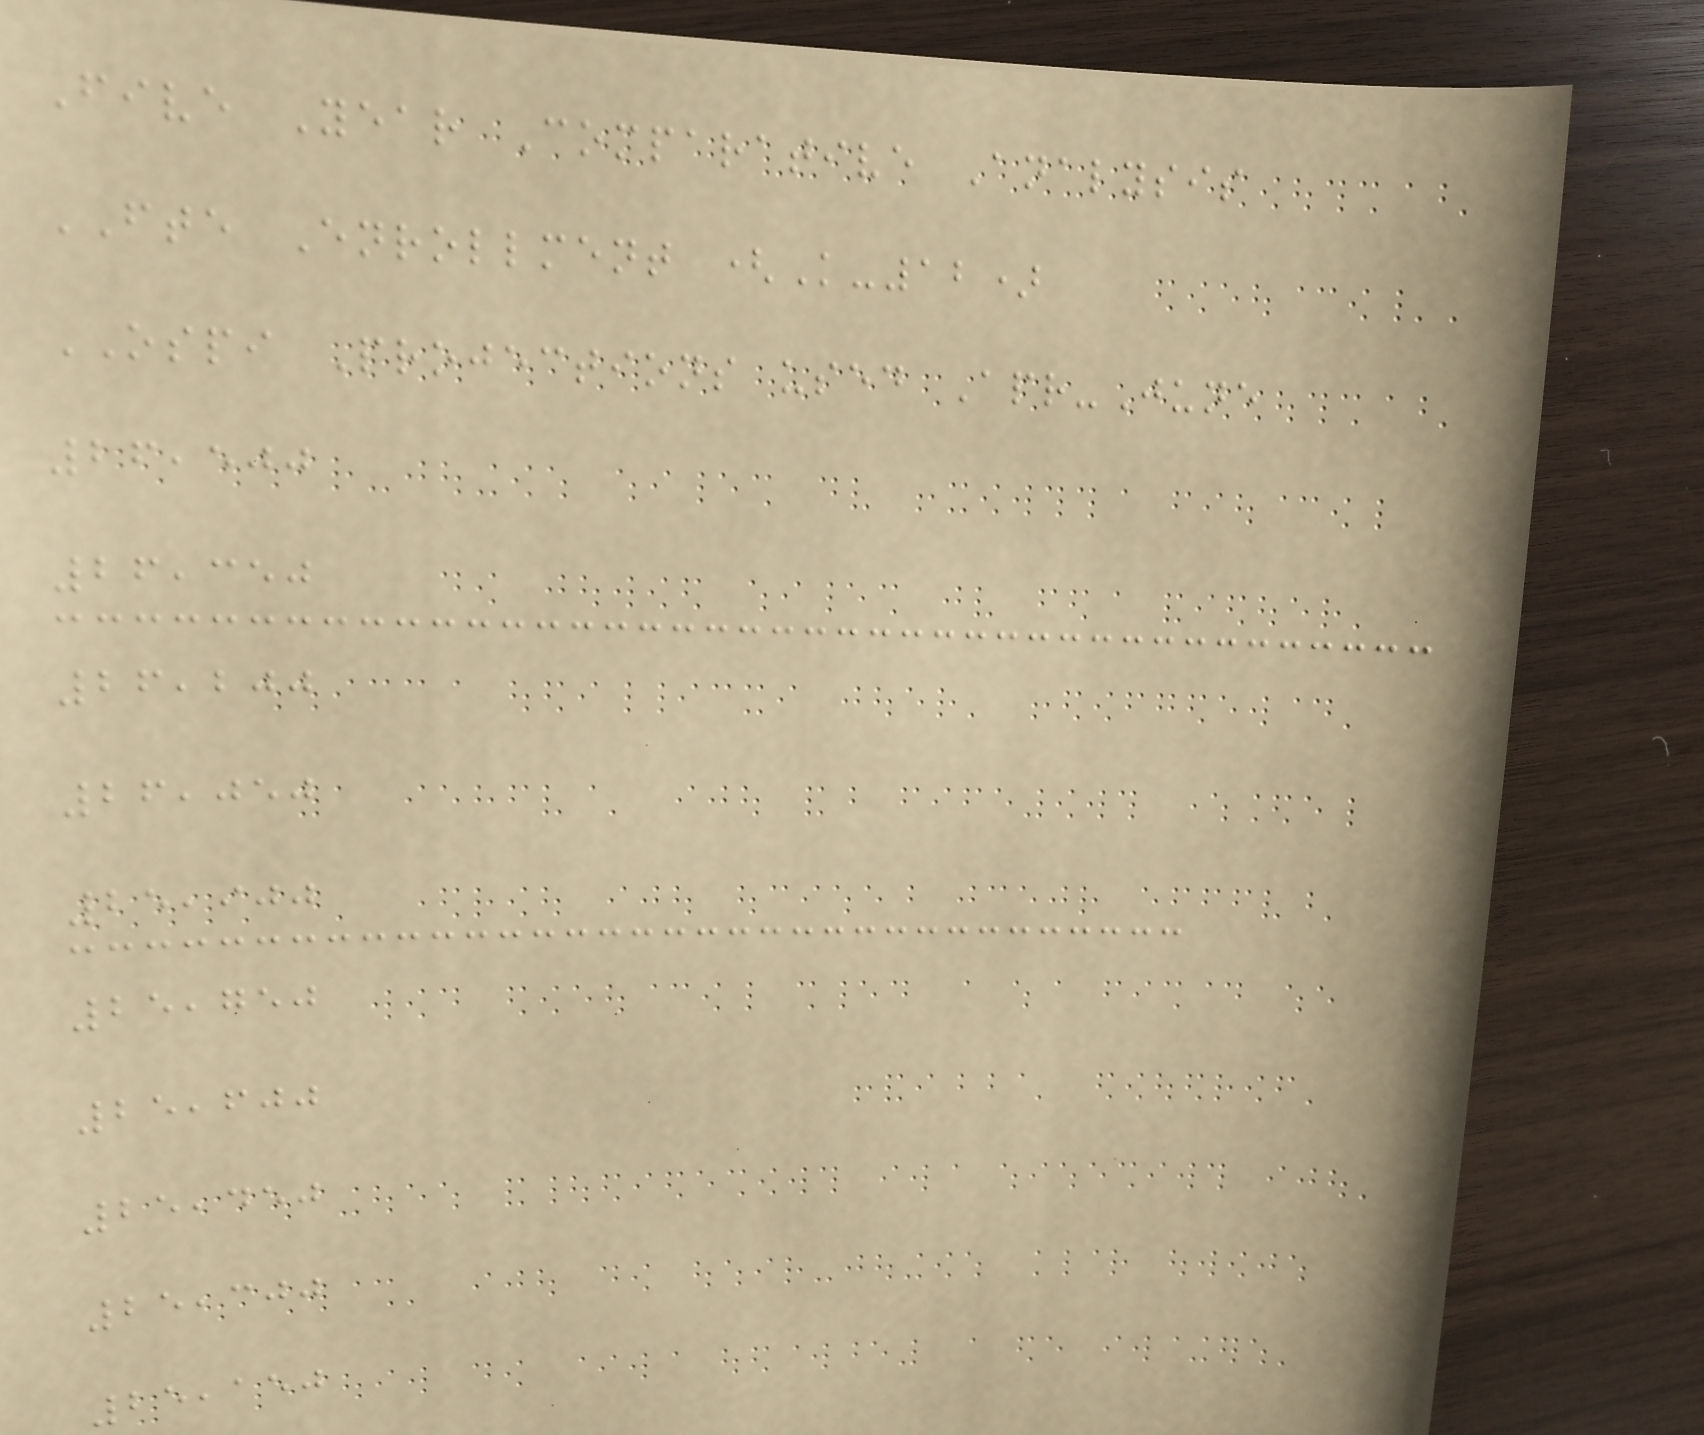Five Year Comparative Analysis
FTE Enrollment (K-12)
OSPI Projections used Apr-June
26,500
26,350
26,200
26,050
25,900
25,750
25,600
25,450
25,300
25,150
